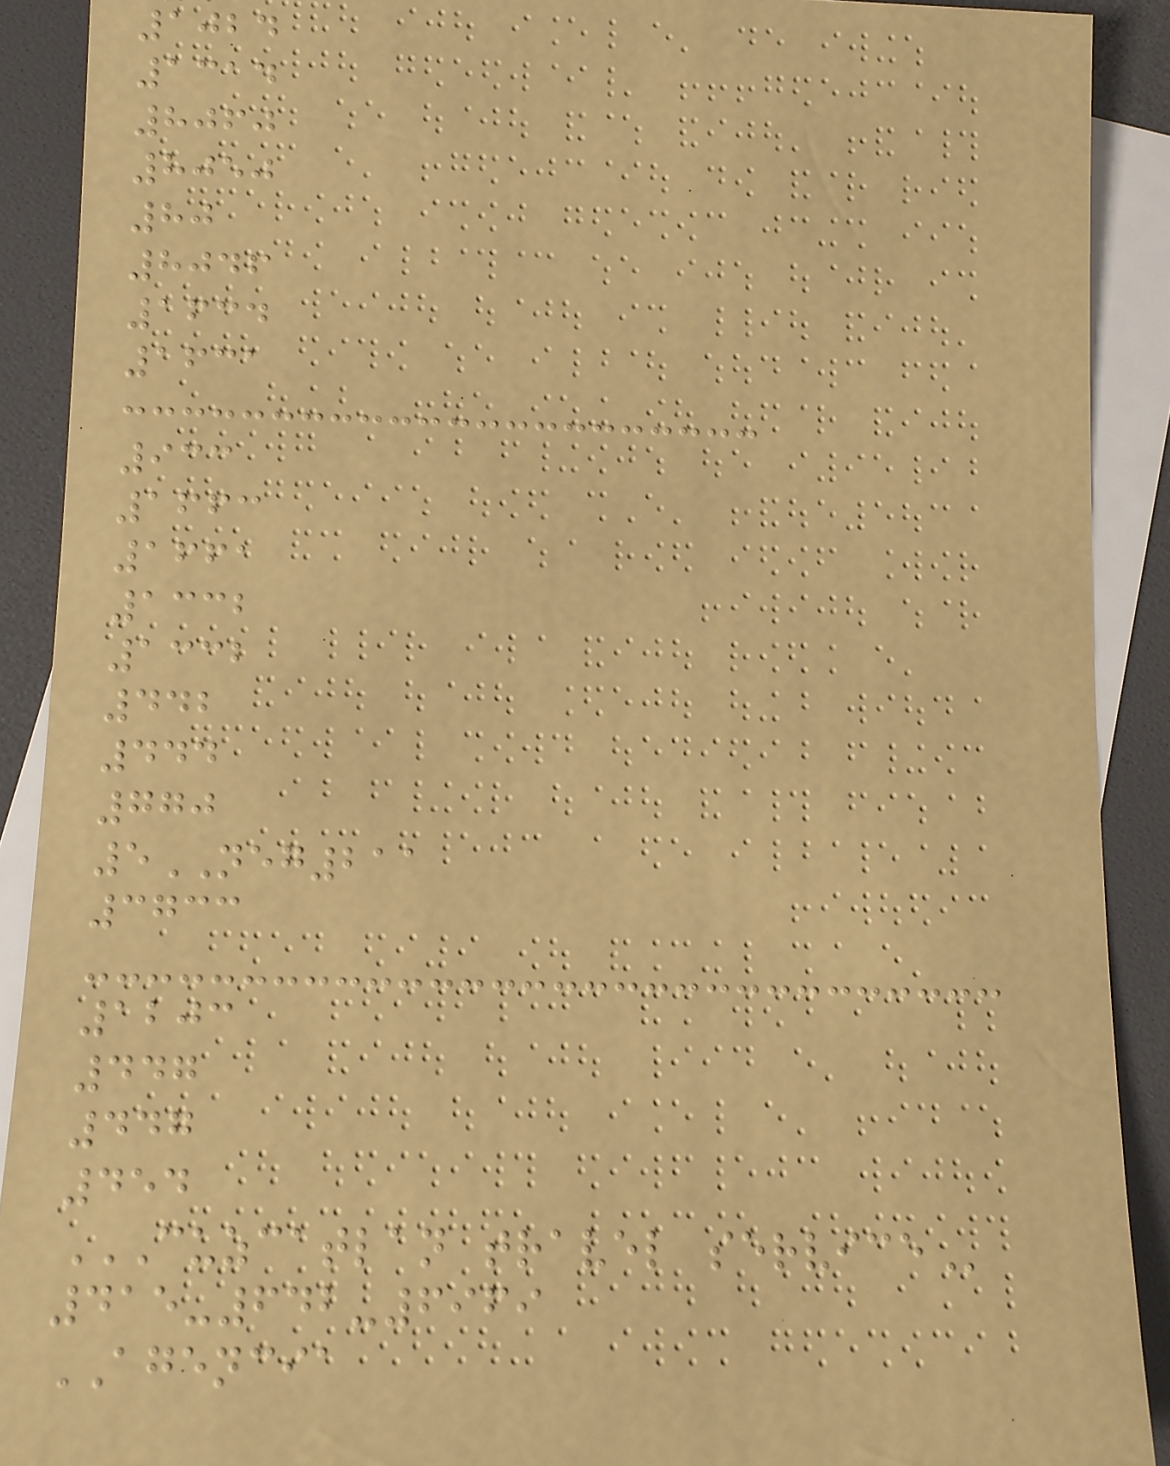1024
1314
8060
8050
80
8046
1634
1631
933
1663
1661
1332
1332
442
444
770
5NEG211
3733
1203
447
447
454
CUZCATLAN TRAVEL SERVICE
415-642-6969
AGENCIA
